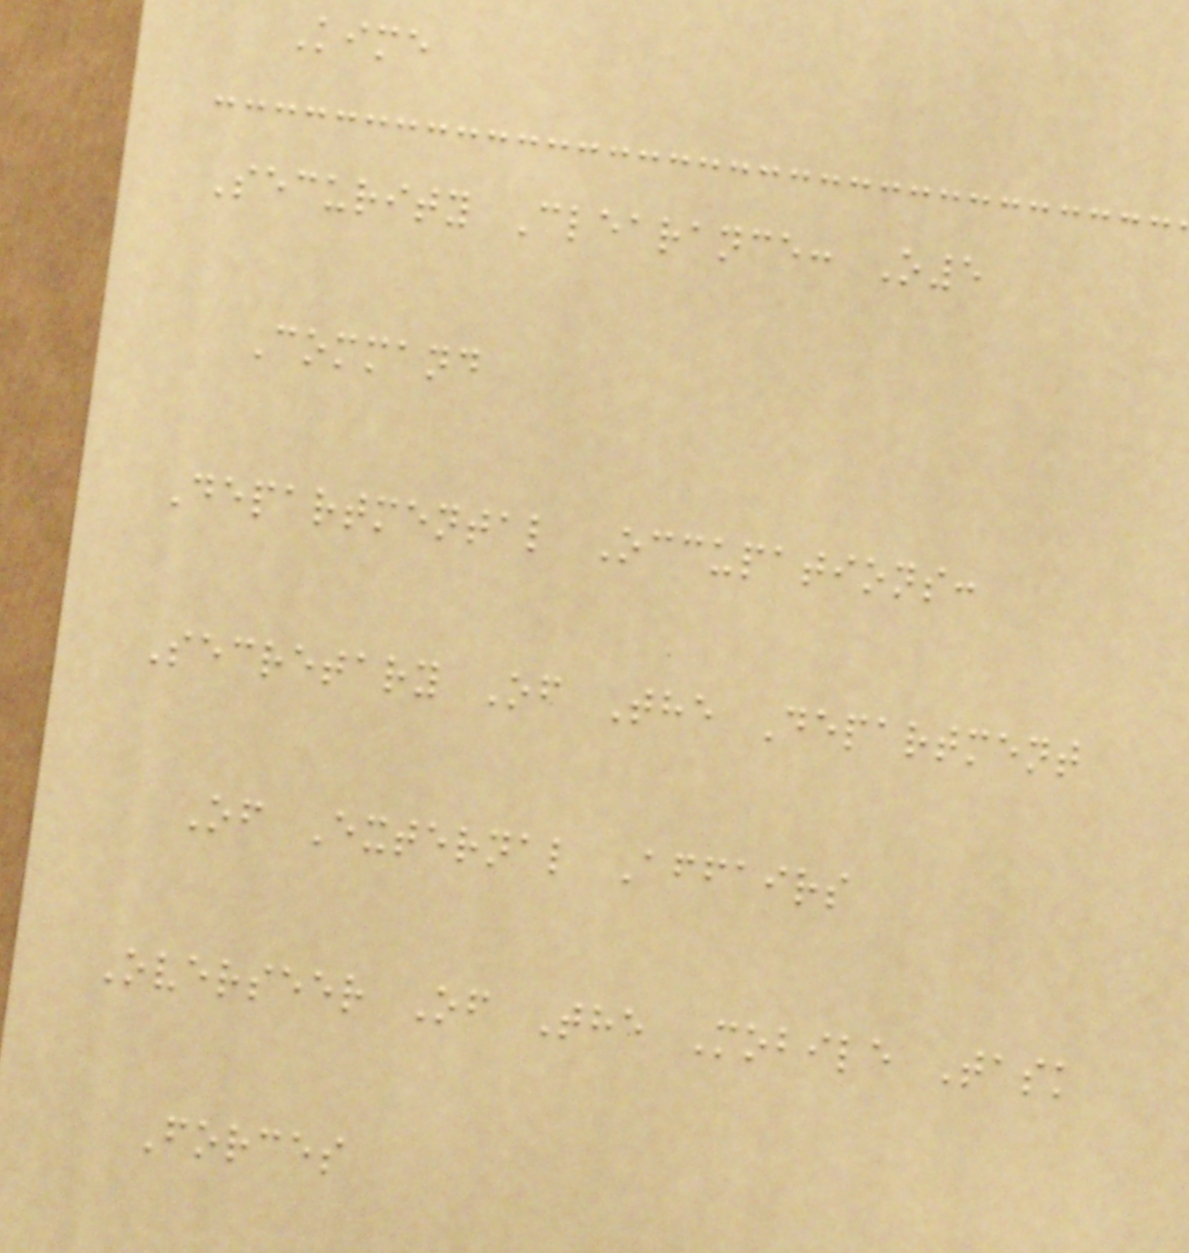Kime
Security Clearance: O5
Command
Departmental Occupations:
Secretary Of The Department
Of External Affairs
Overseer Of The Mobile Task
Forces
